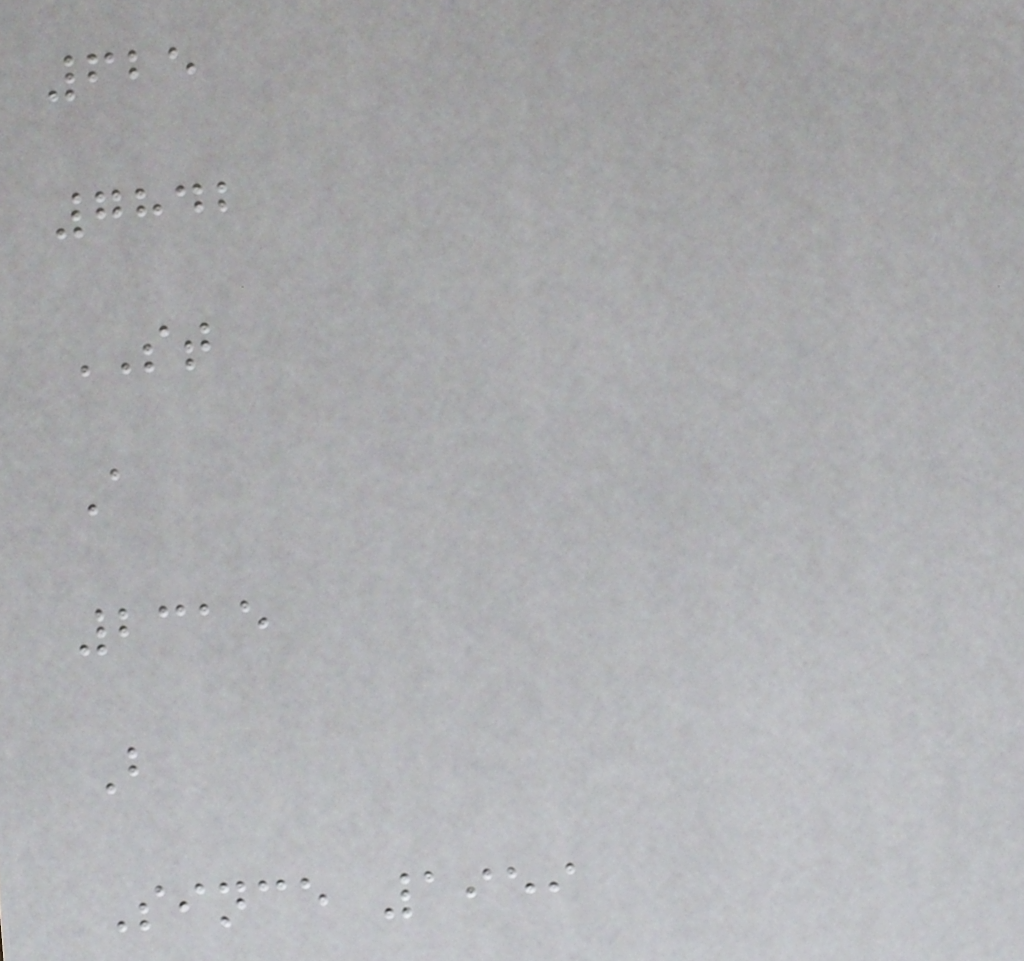625
7842
ST
A
2315
B
Since 1959
